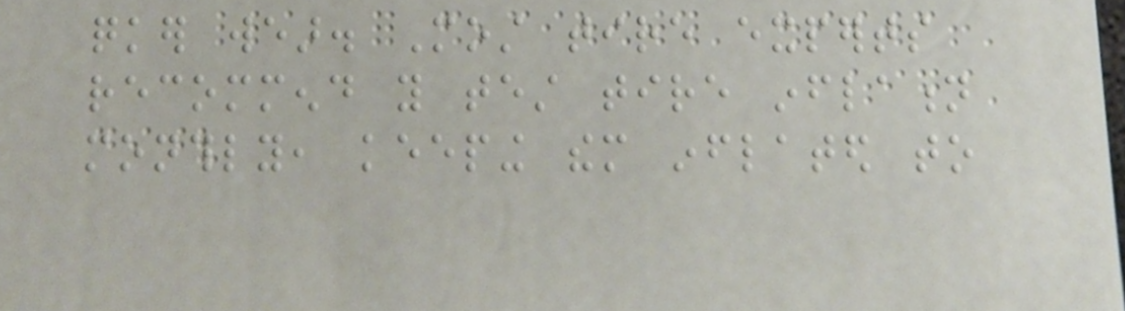quicker wear. Most tire experts
recommend you test tire inflation
monthly, keeping them inflated to
